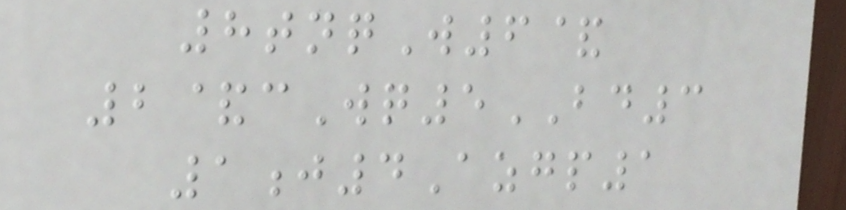8tnqW6&
2&cWq5BD3
1j4Azgp1
